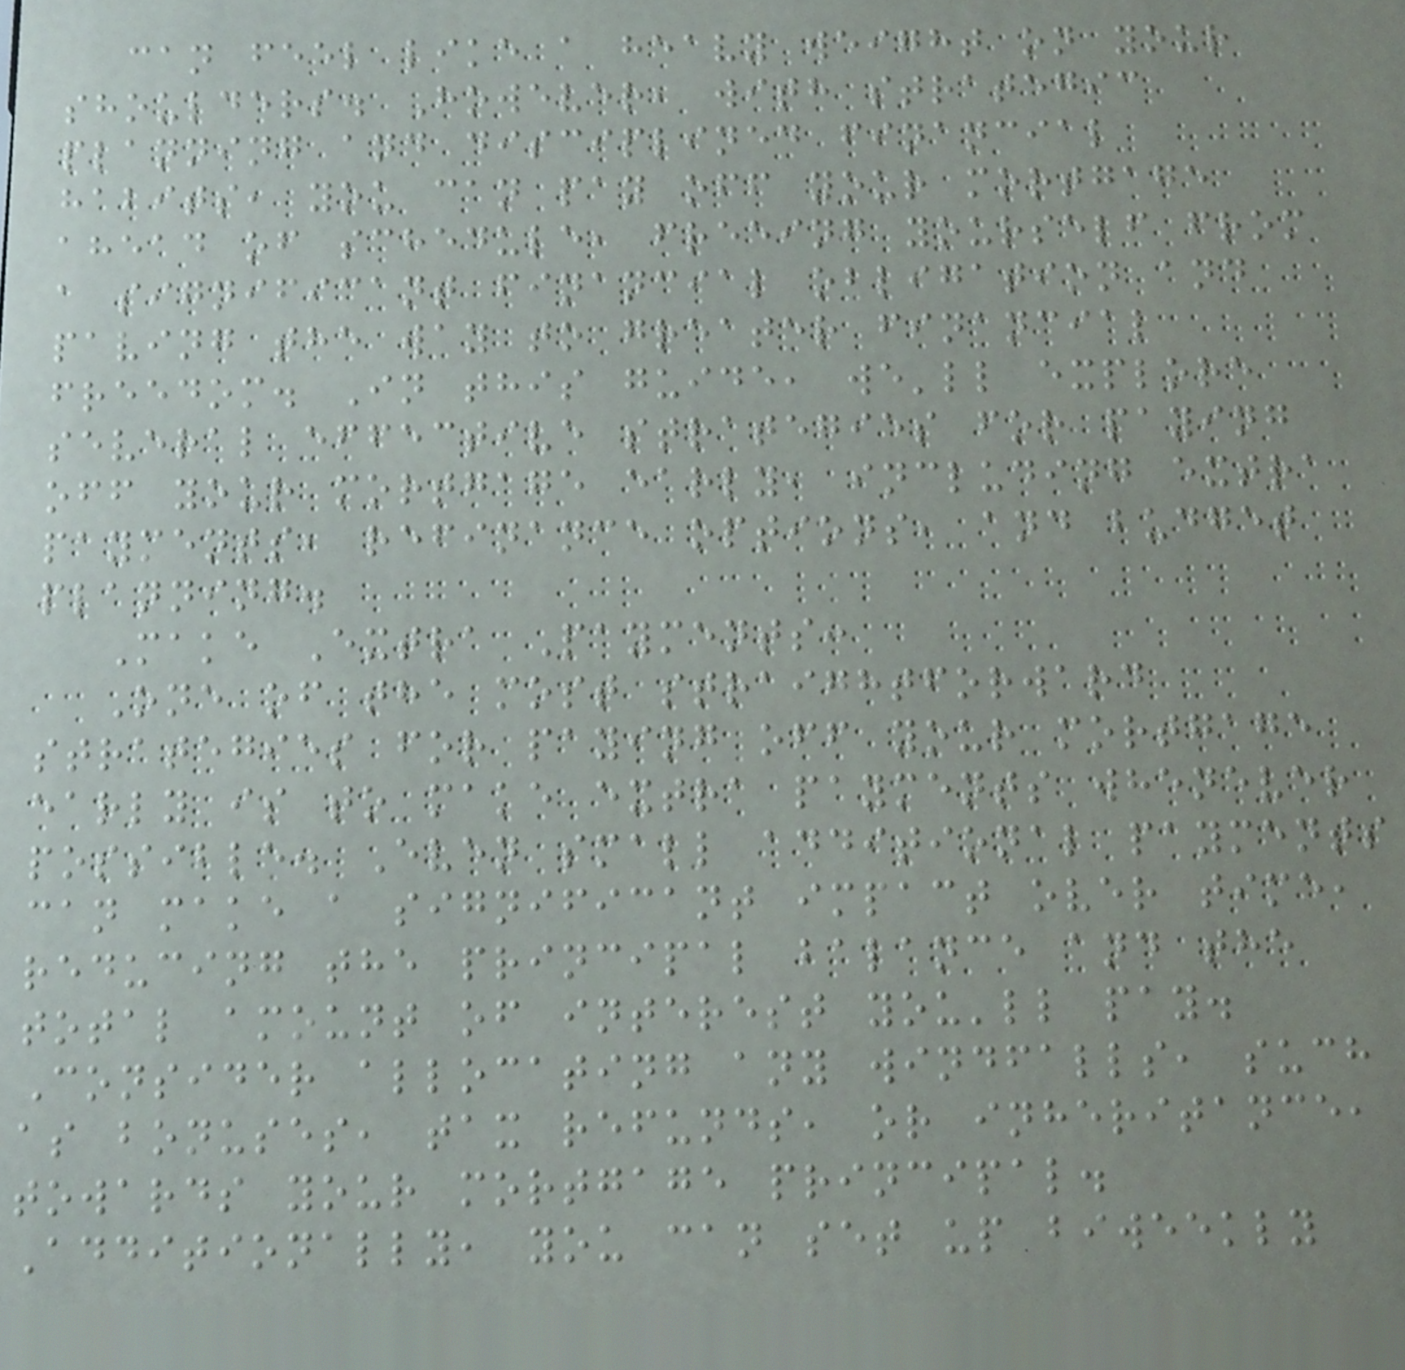can feel like a heavy weight on your
shoulders. However, with strategic
planning and disciplined financial
habits, you can pay off your mortgage
ahead of schedule, freeing yourself from
a significant financial obligation and
paving the way to greater financial
freedom. In this guide, we'll explore
several effective strategies for paying
off your mortgage early, including extra
payments, refinance options, and budget
planning.
Make Extra Payments:
One of the most straightforward
strategies for paying off your mortgage
early is to make extra payments whenever
possible. Even small additional payments
can make a significant impact over time,
reducing the principal balance and the
total amount of interest you'll pay.
Consider allocating any windfalls, such
as bonuses, tax refunds, or inheritance,
towards your mortgage principal.
Additionally, you can set up biweekly
